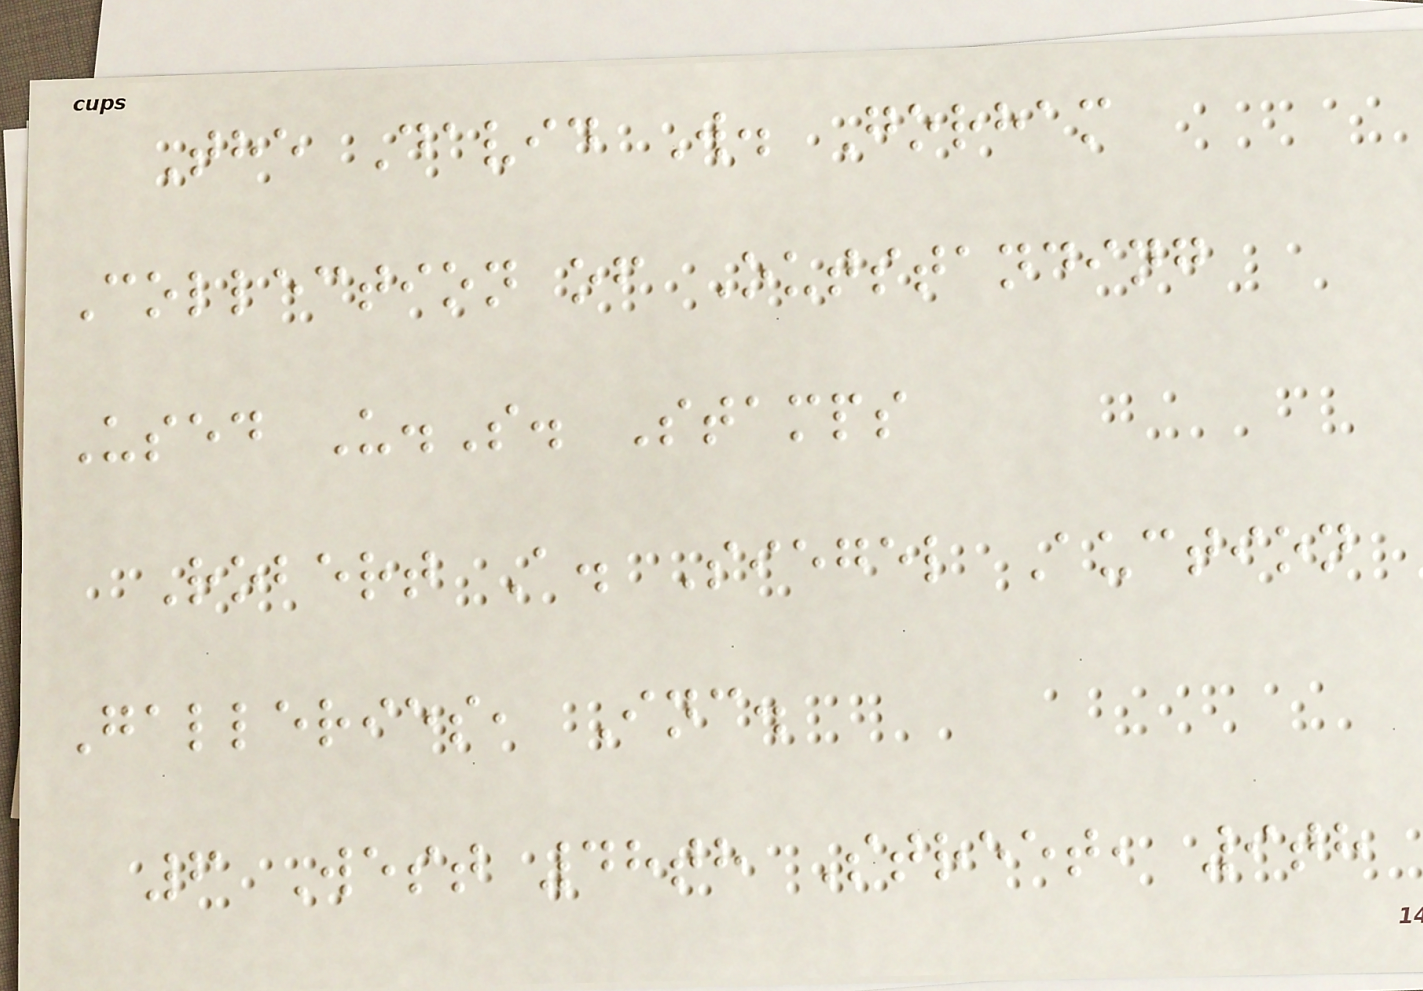The David W. Gorham
Collection of Outstanding
Used U.S. Stamps
Robert A. Siegel Auction
Galleries, Inc.
6 West 48th Street, 9th
